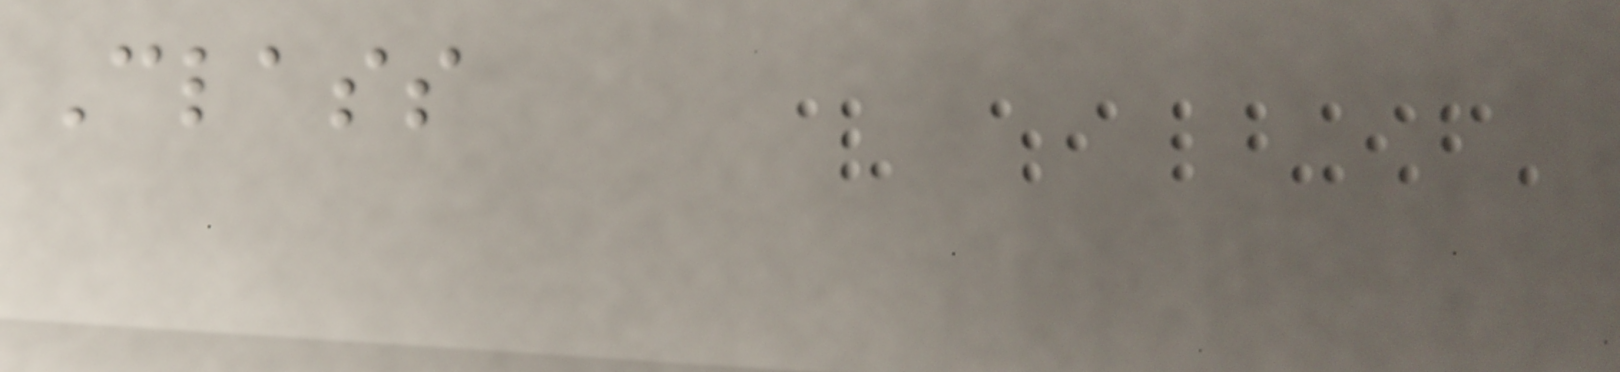Class
